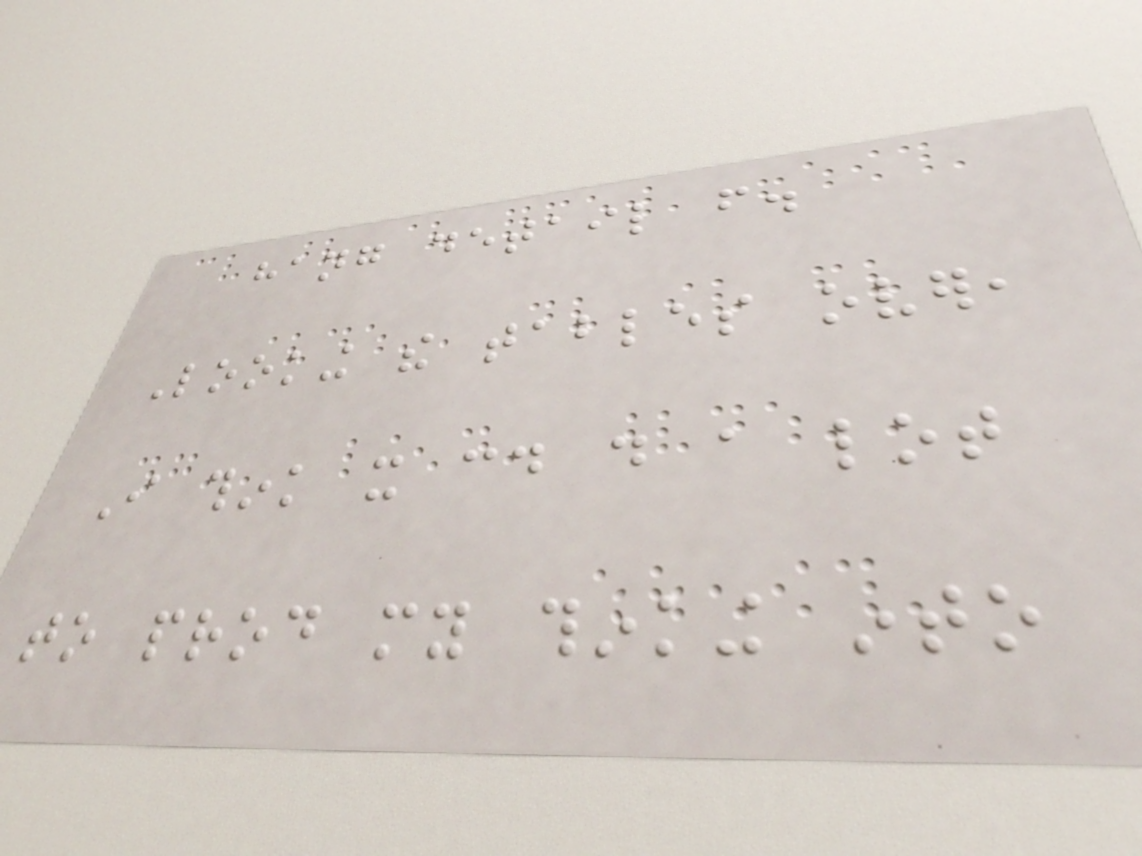hang detail from.
Looking the tables over,
I think it could do a lot
to prod my thinking into
